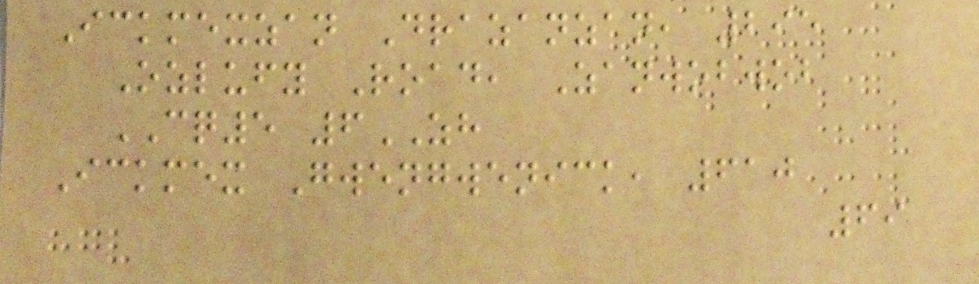Ickmexzan Drazanzan, 295
Ozlufy Road, Zanwobwob
CQ5 6ZH
Ickmex Gwengwenick, 610
69
